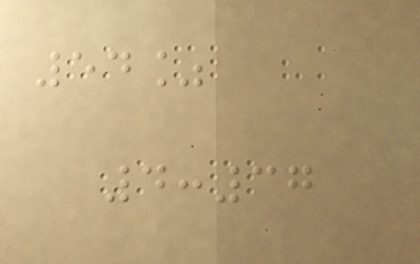54%
4:37
